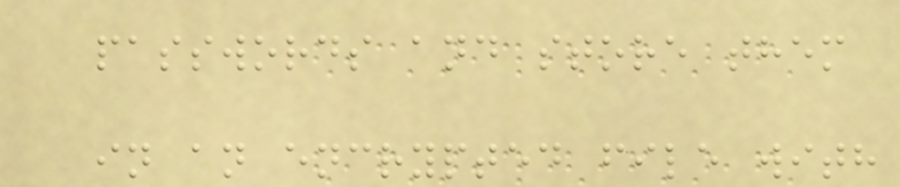passwords and store them
in an encrypted file with
